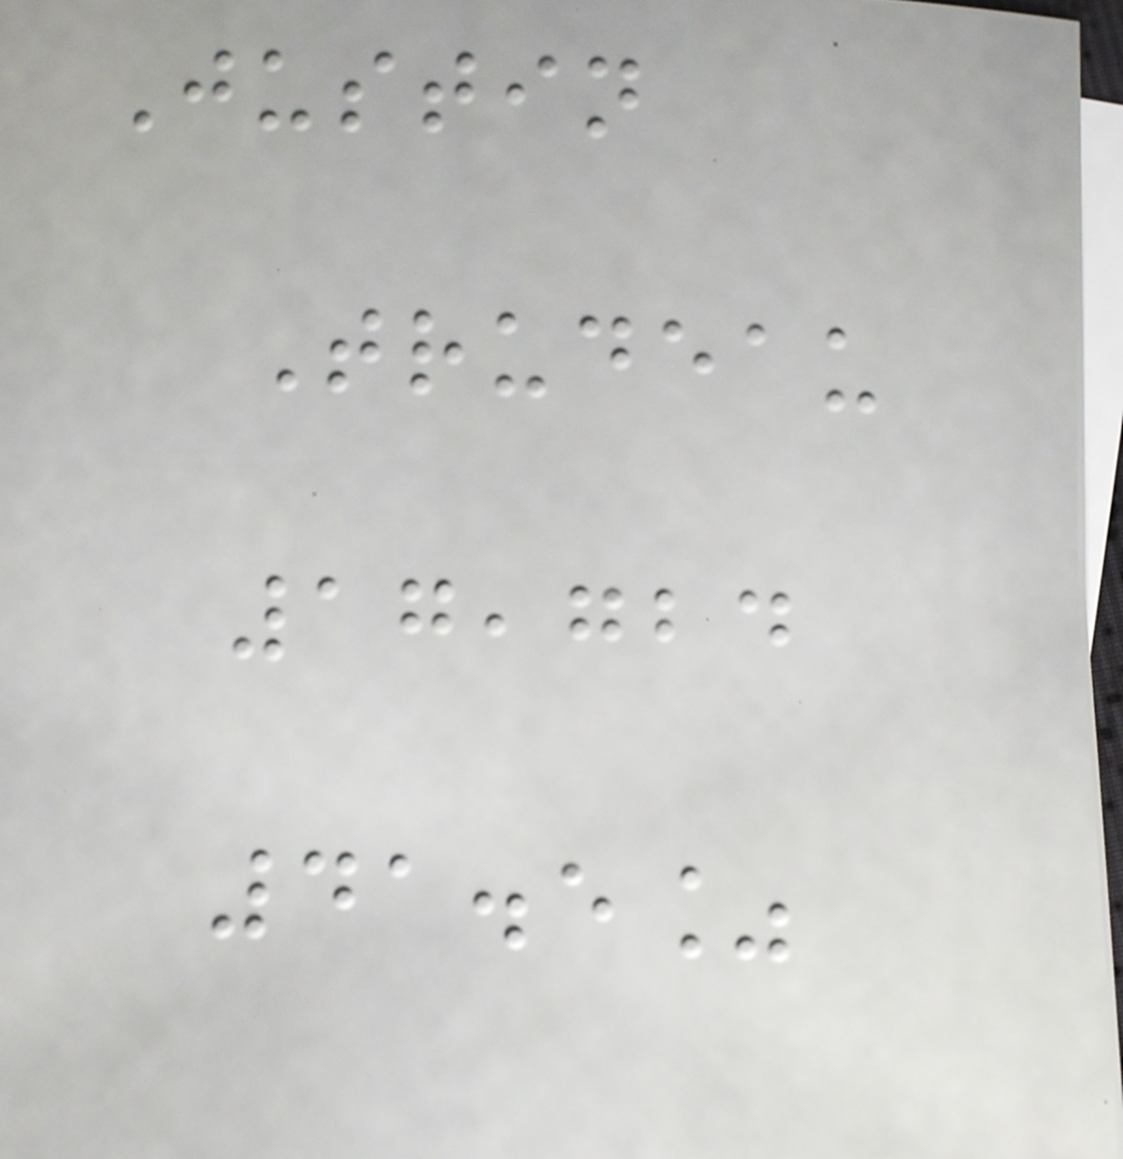Justin
Trudeau
17,724
41.5%
